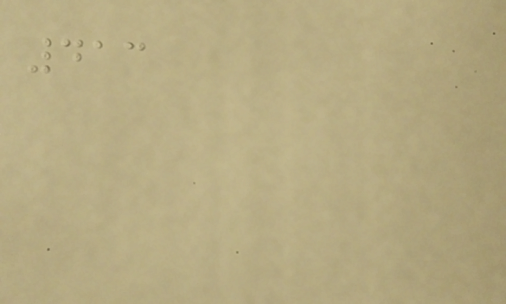413
